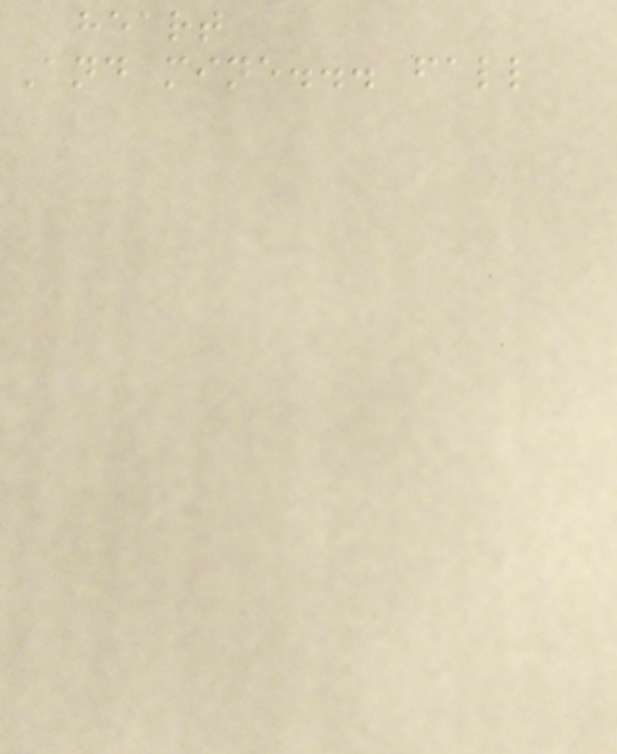heart
And mine... fall
